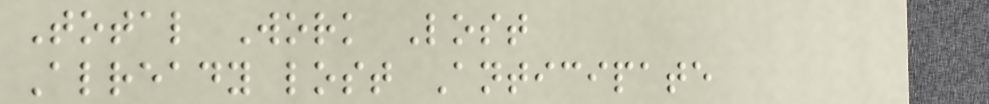Total Work Lost
Already lost Anticipate
